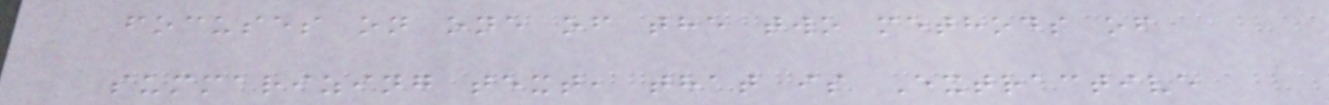focuses on one of the two methods of
summarizing text, that is Extractive
